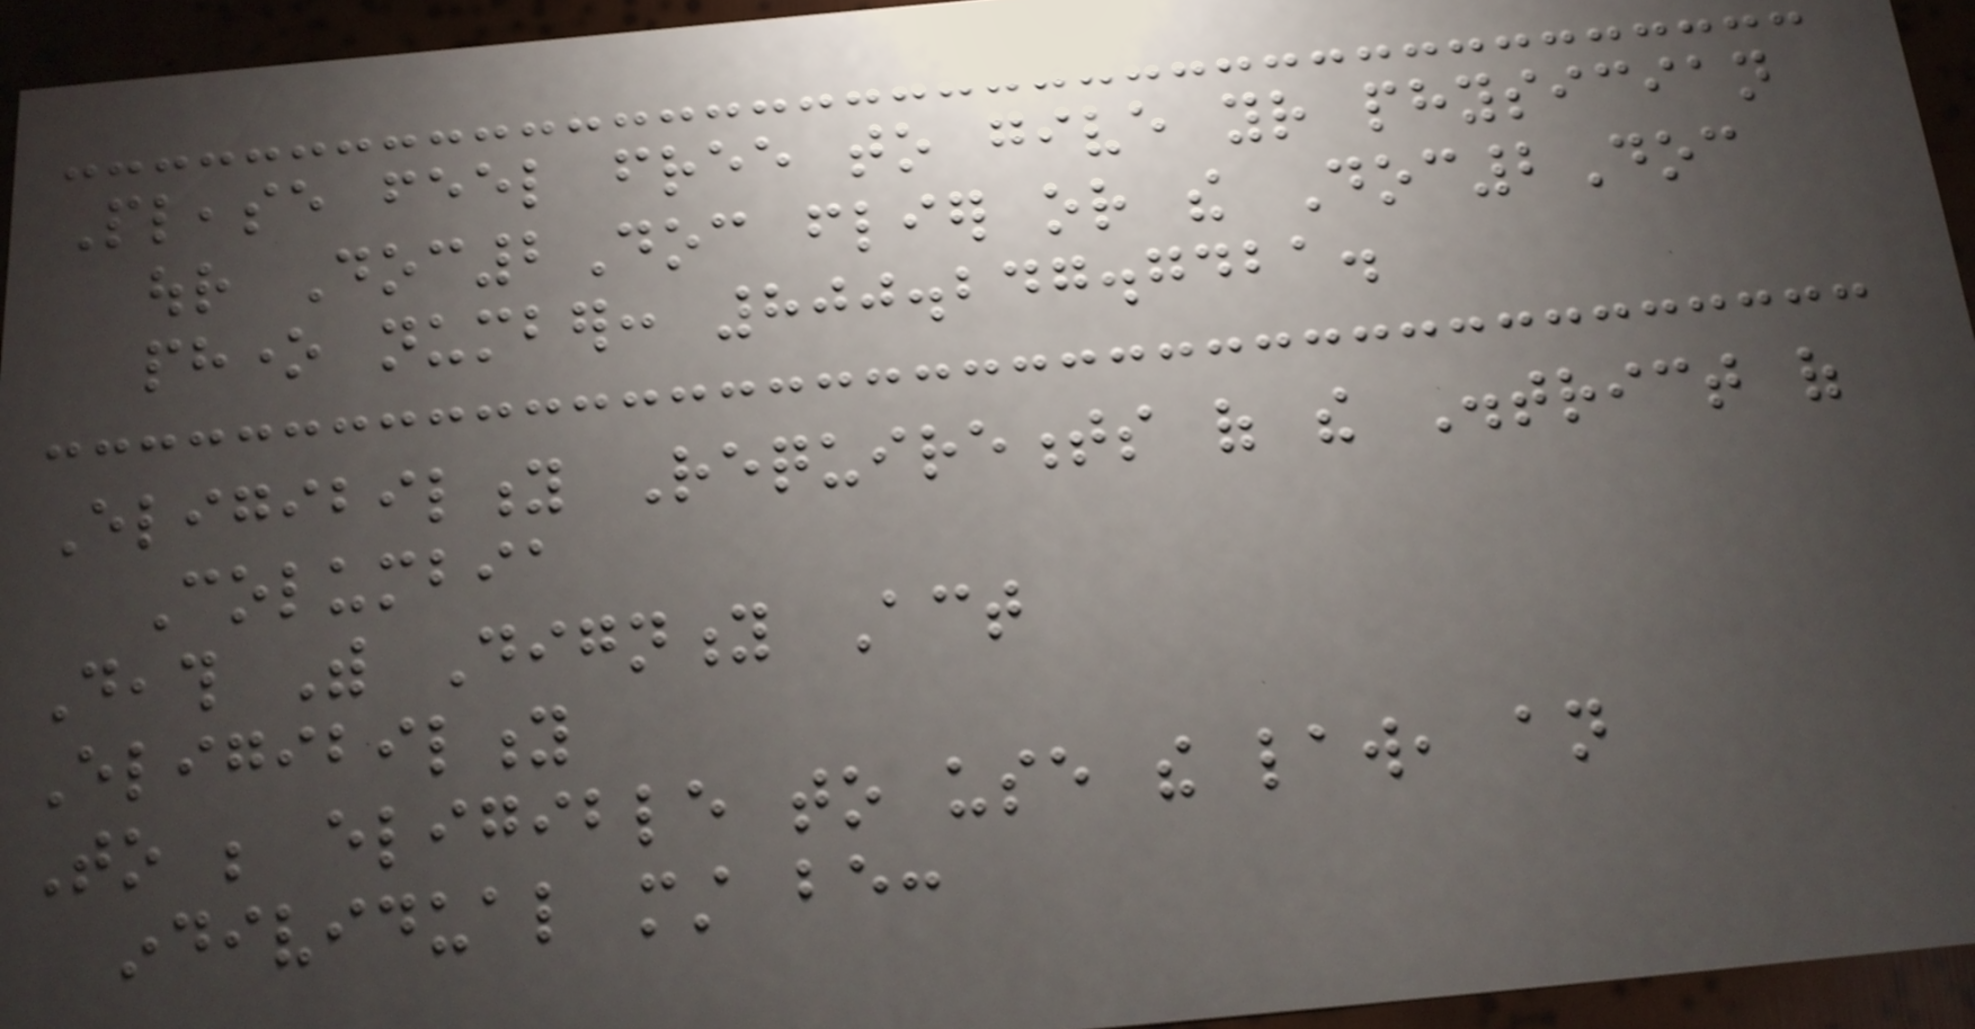Please feel free to give your physician
our Doc2Doc flier or the Doc2Doc
phone number: 800.247.7421.
Eligibility Requirements of the District of
Columbia
Death With Dignity Act
Eligibility
To be eligible to use the law, an
individual must be:
